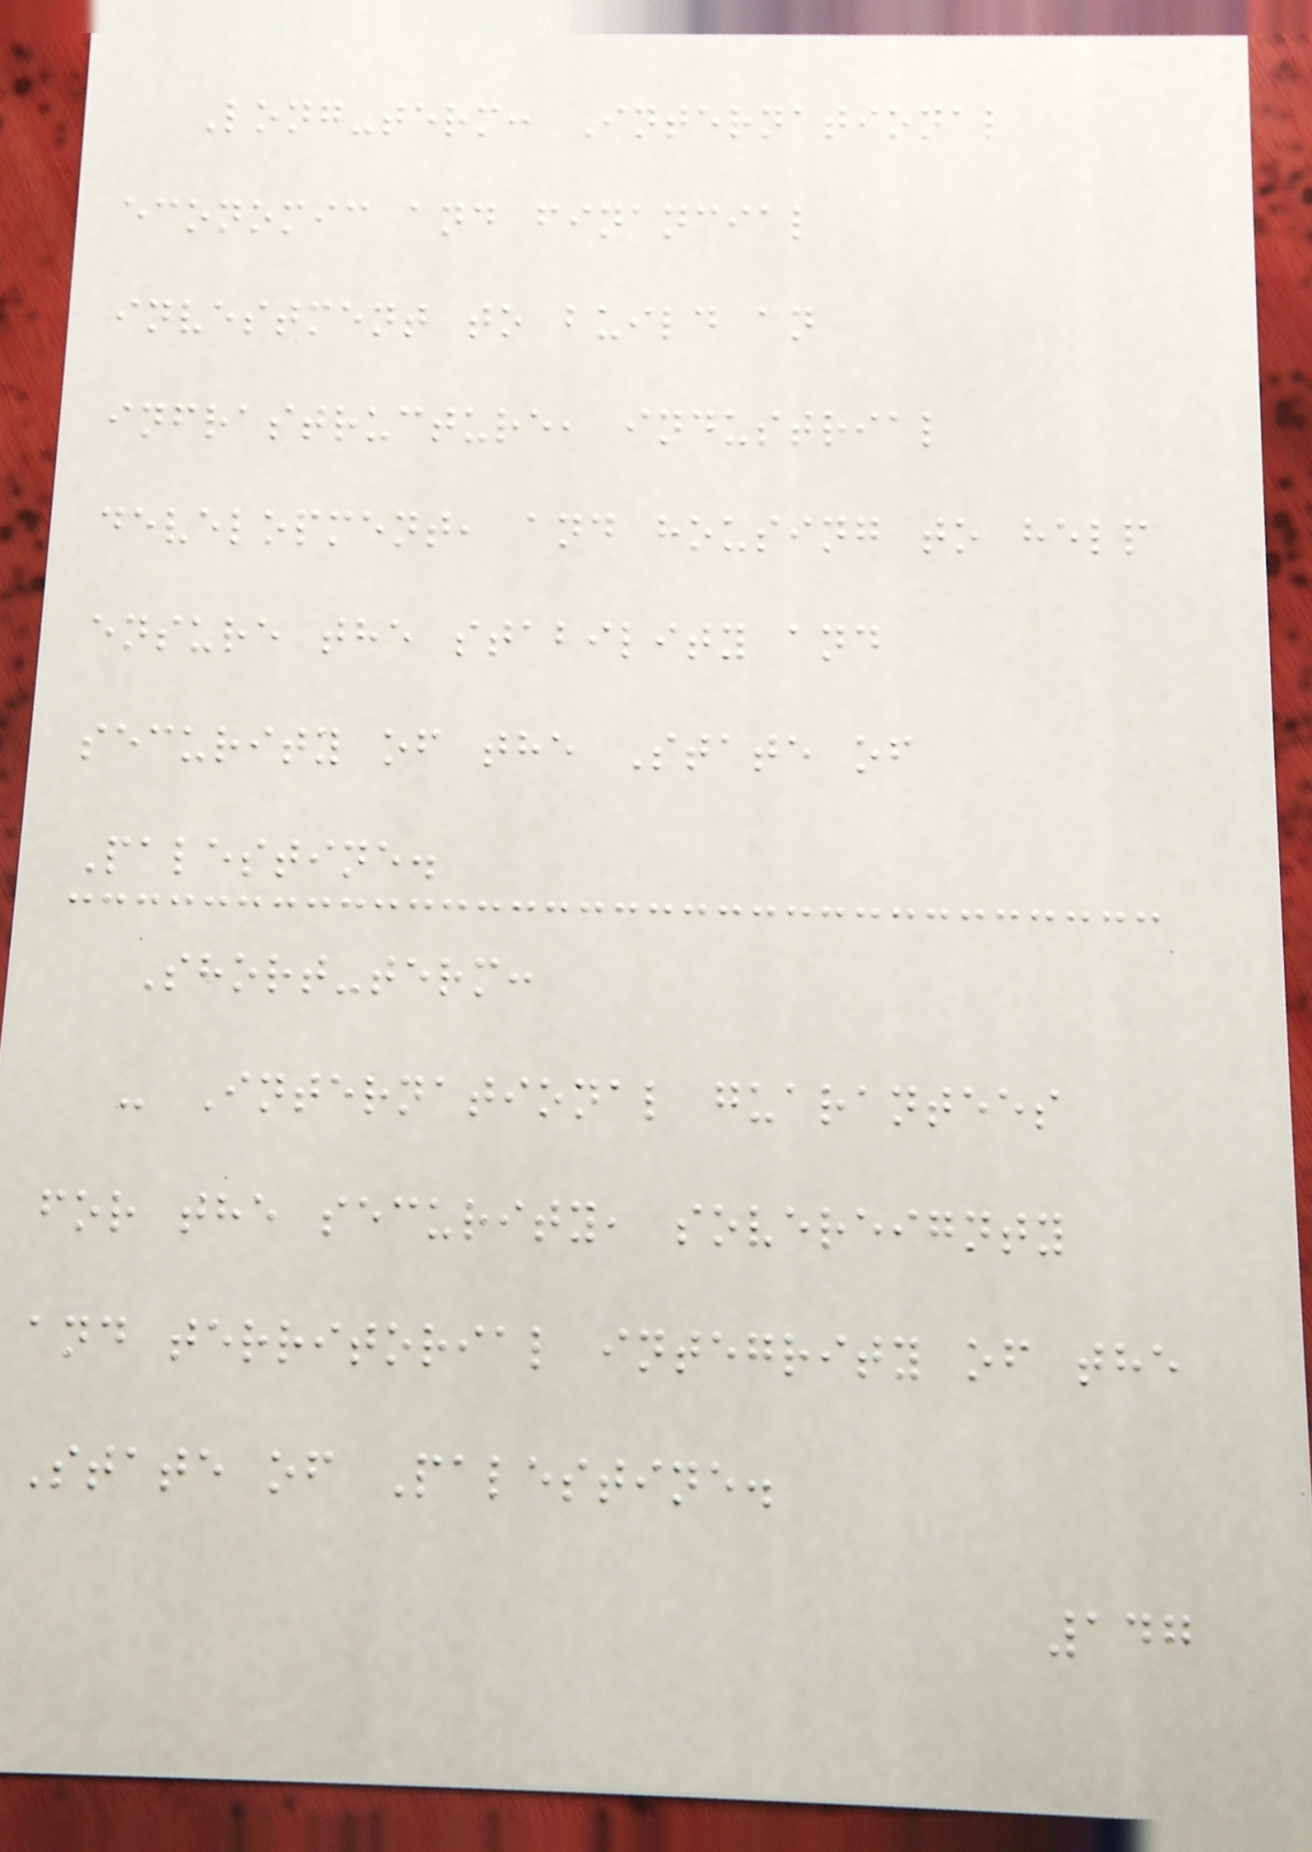Long-term: International
economic and financial
investment to build an
infrastructure, industrial
development, and housing to help
ensure the stability and
security of the State of
Palestine.
Short-term:
- International guarantees
for the security, sovereignty
and territorial integrity of the
State of Palestine.
147
